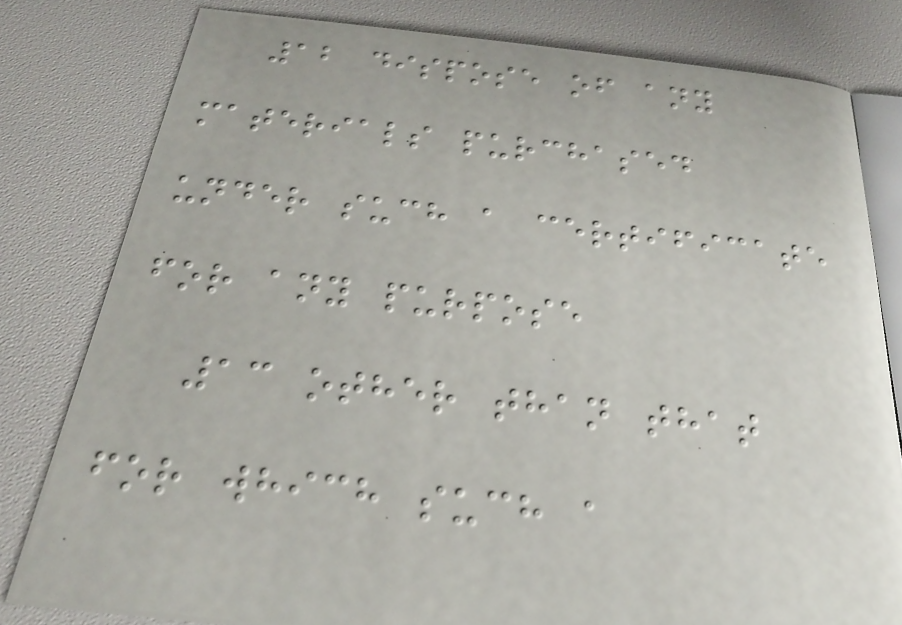12 dispose of any
materials purchased
under such a certificate
for any purpose
13 other than that
for which such a
